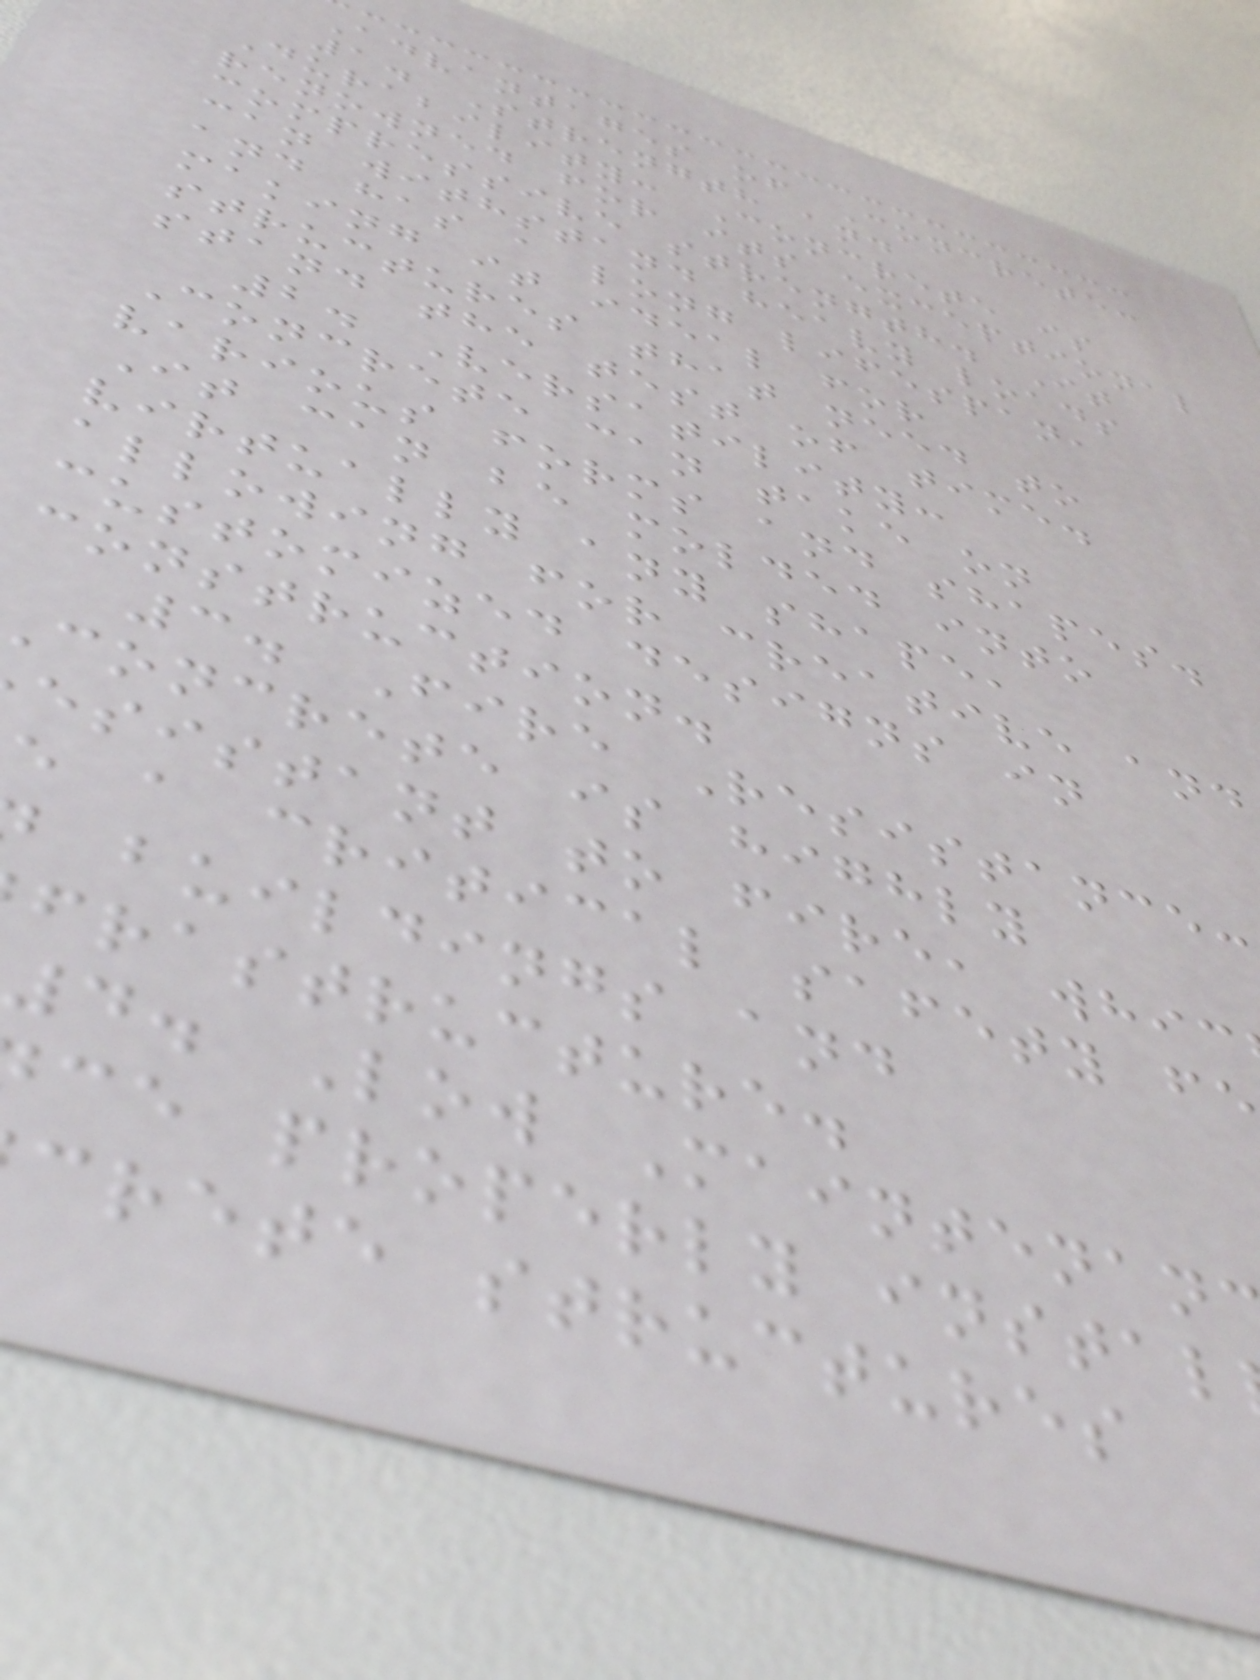Advantages of Concrete:
1. Strength and
Durability: Concrete is
renowned for its exceptional
compressive strength. It
can withstand heavy loads
and has a long lifespan,
making it ideal for
structures that need to
stand the test of time.
2. Versatility:
Concrete can take on
various forms and shapes.
It can be molded into
virtually any shape,
allowing for creative and
customized designs in
construction.
3. Fire Resistance:
concrete is highly
esistant to fire, whic
e a critical safety fe
buildings and
frastructure.
4. Low Maintenan
ce properly instal
crete structures
